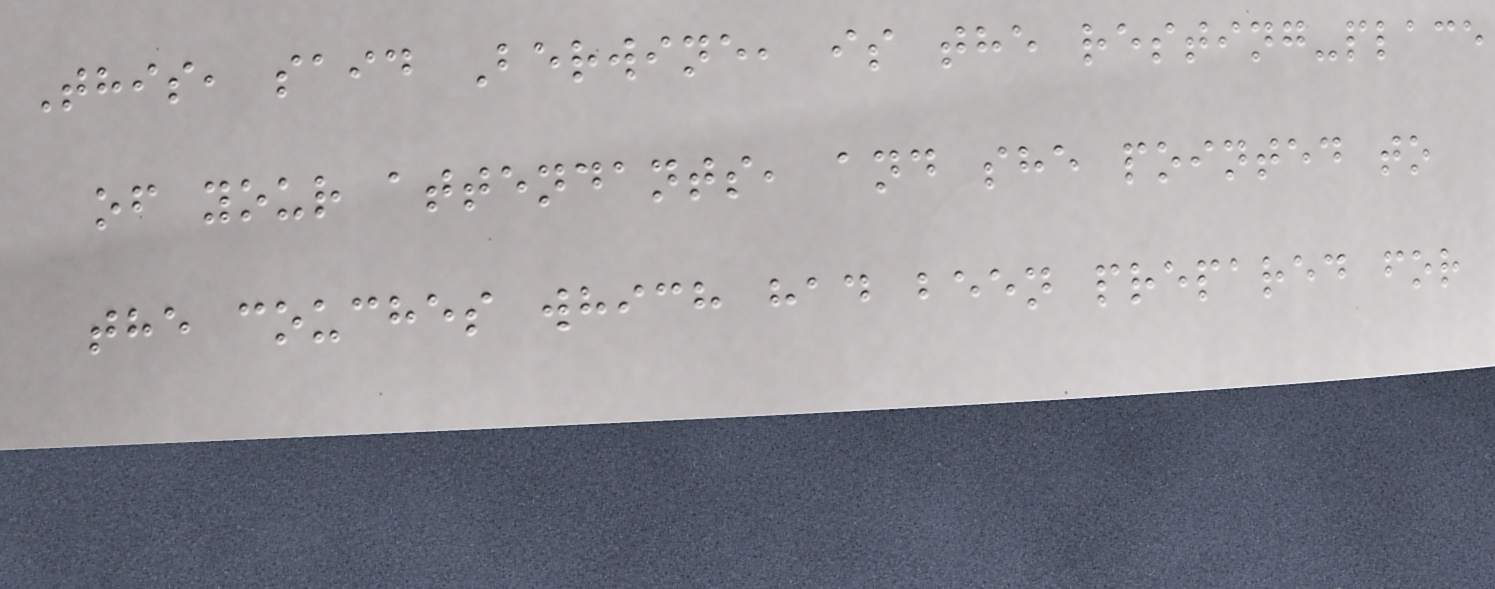This, said Berwine, is the resting-place
of your attendants, and she pointed to
the couches which had been prepared for
